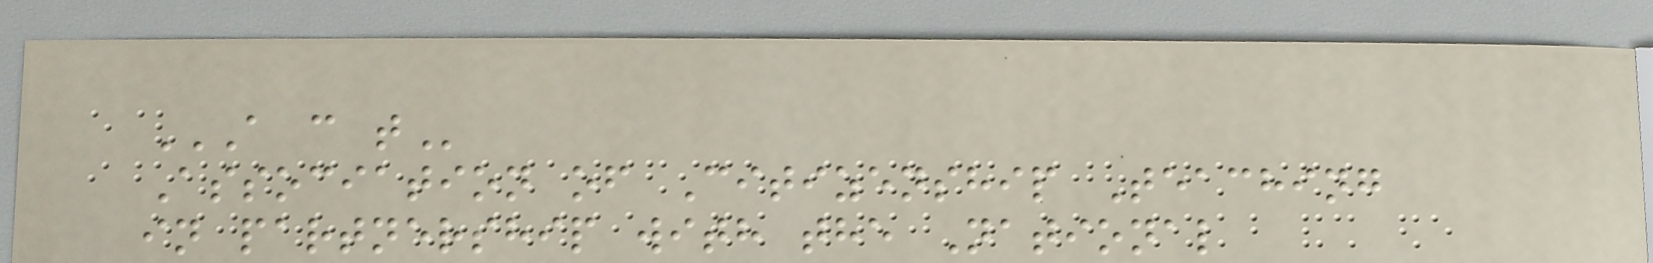A C T
Association of Citizenship Teaching
in partnership with the National
